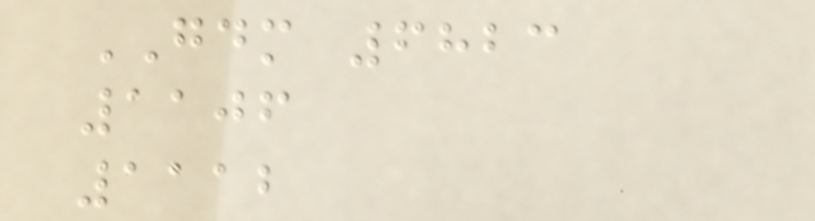GDM 6823
1106
1112
